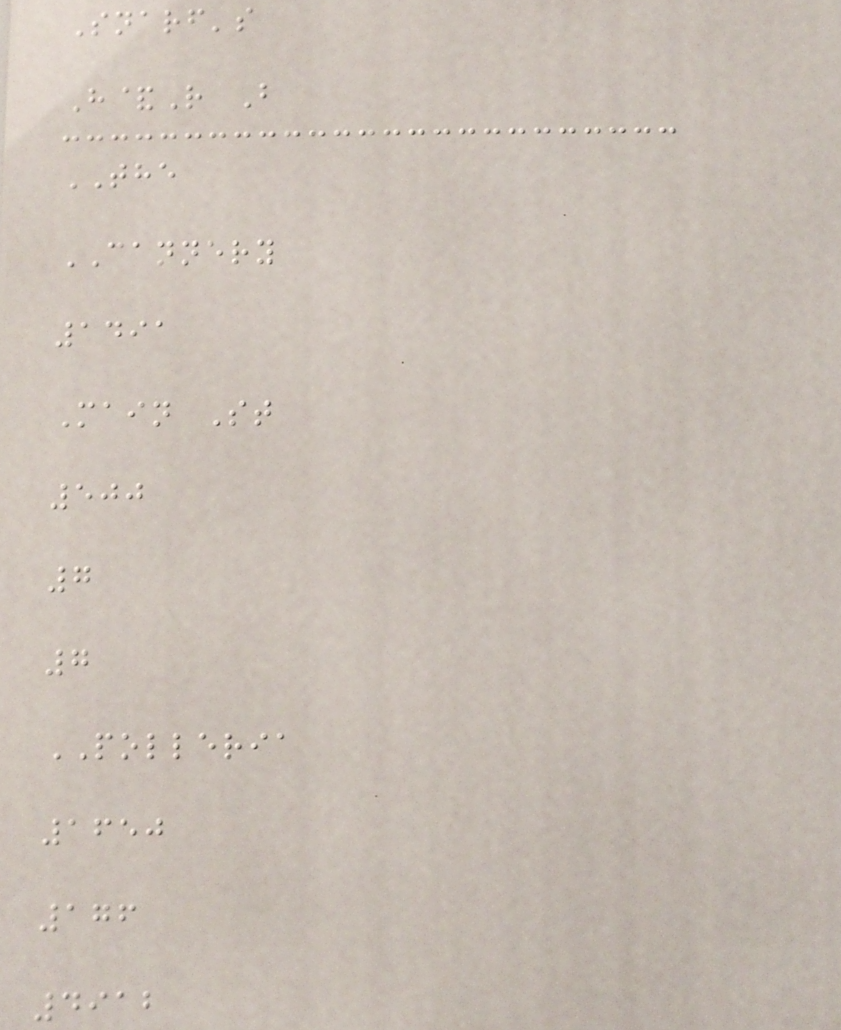Snarf's
H&R B
THE
CANNERY
1491
Main St
500
7
7
POLLERIA
1650
176
4912
